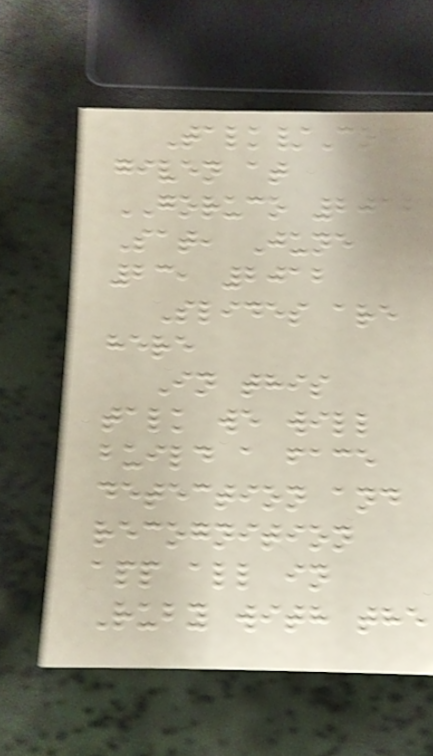Talk/Code
given at
GORUCO 2012
Sat, June
23, 2012
Slides are
here
In this
talk we will
build a face
detection and
recognition
app all in
Ruby with the
